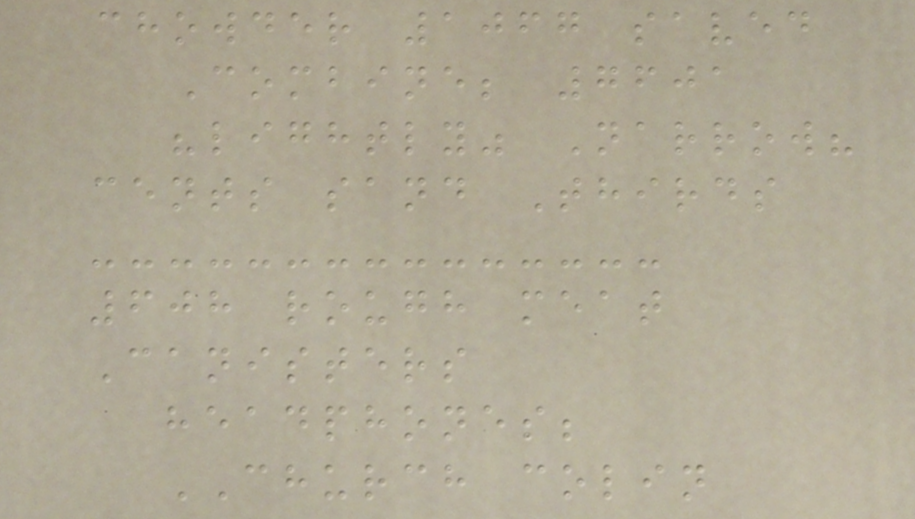chowder 1067 saved
Combine; 7601
"lightly" Narrow?
cents sand Thirds
608 rough meat
Canisters
headphones;
CHURCH colin
